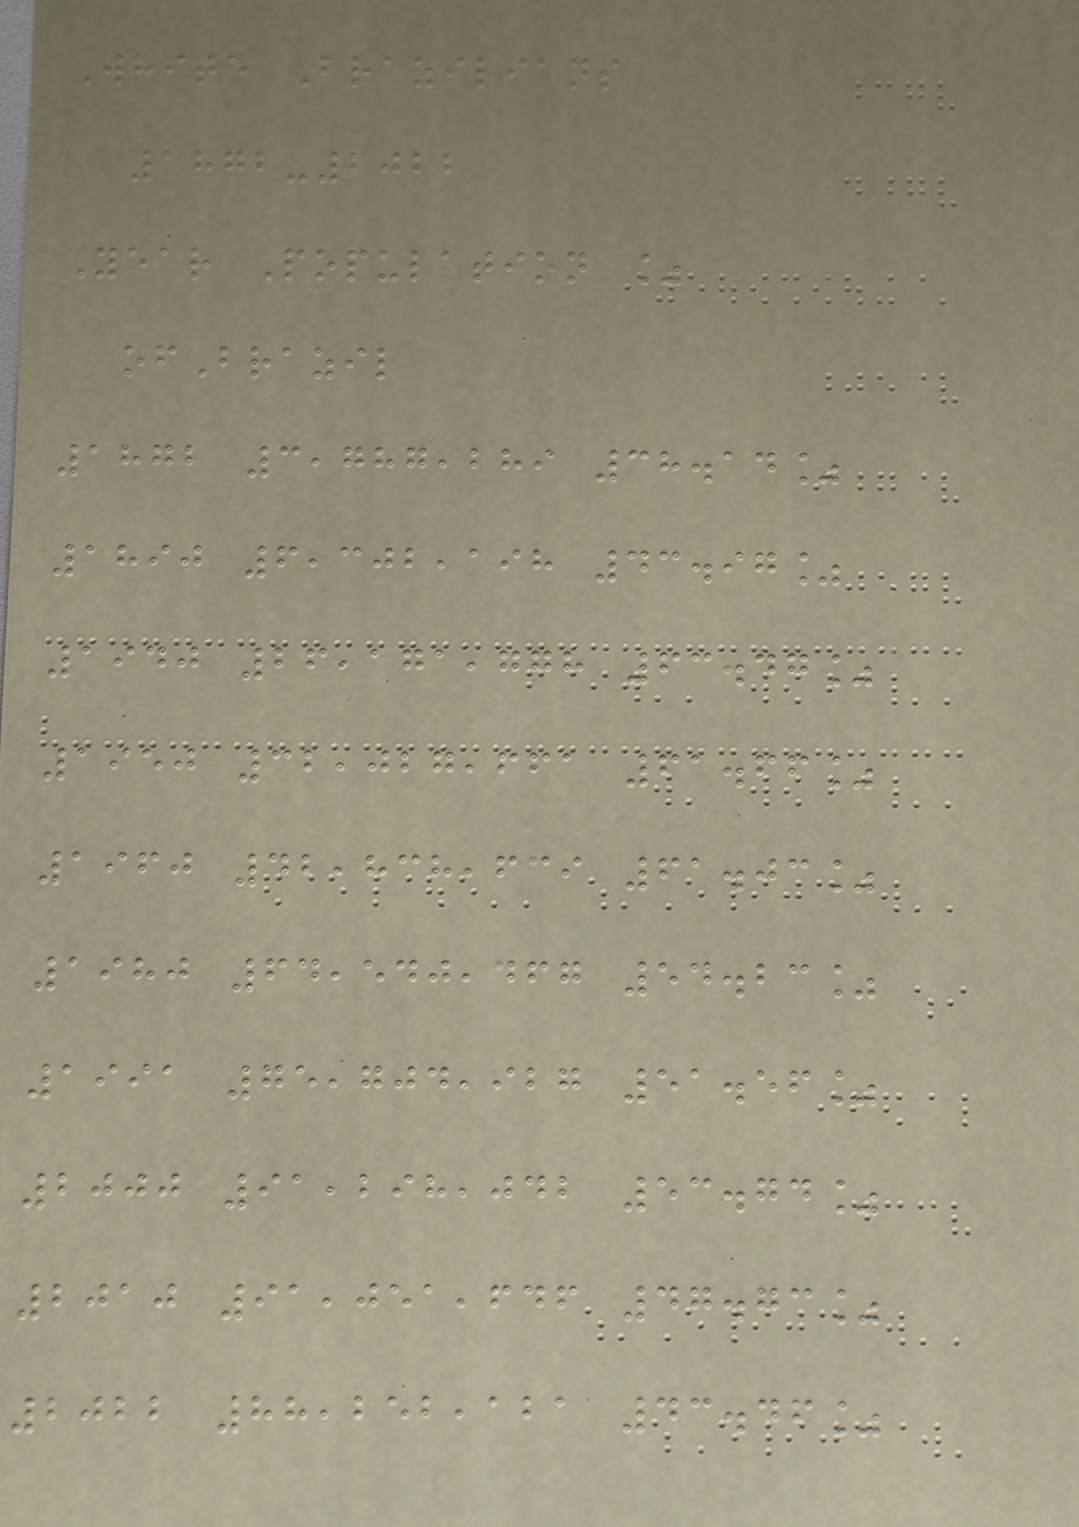White Brazilians
1872-2022
Year Population %
ofBrazil
1872 3,787,289 38.14%
1890 6,302,198 43.97%
1940 26,171,778 63.47%
1950 32,027,661 61.66%
1960 42,838,639 61.03%
1980 64,540,467 54.23%
1991 75,704,927 51.56%
2000 91,298,042 53.74%
2010 91,051,646 47.73%
2022 88,252,121 43.46%
